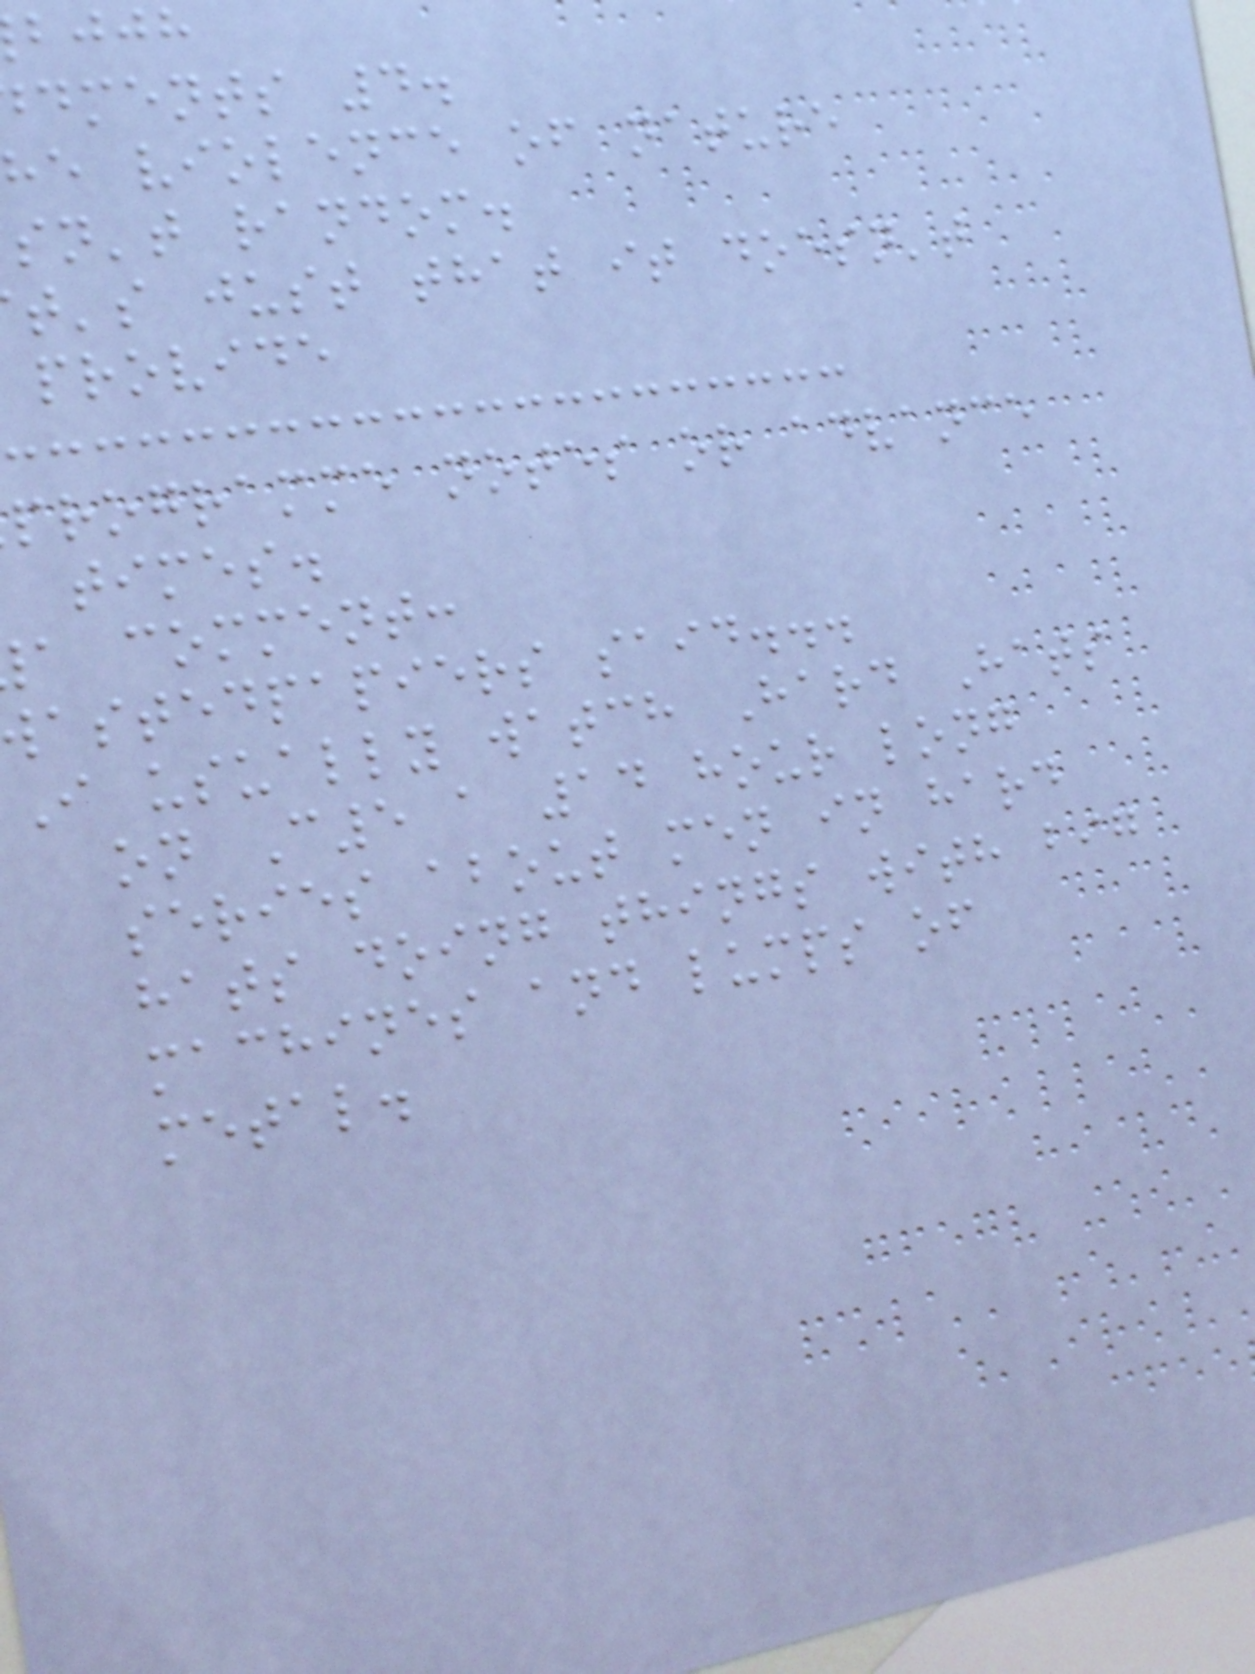bjjh
dments 4.
he violence of nature
sn't random.
t's just that it doesn't
provide
programme notes or advance
times.
a comment:
astedpapiers said...
I usually watch Hard Hats
on C5 a 14 hour long
series about men in hard
hats doing things with big
machines and lumps of
metal.
